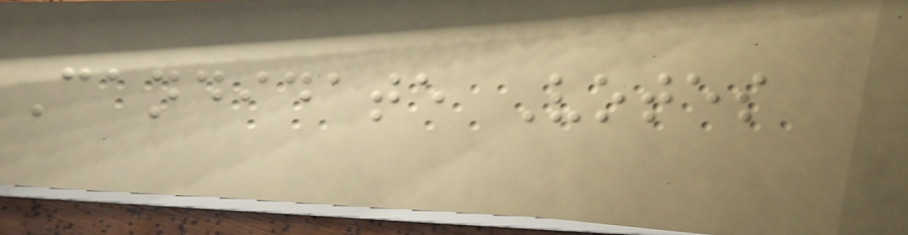Candidate Votes
